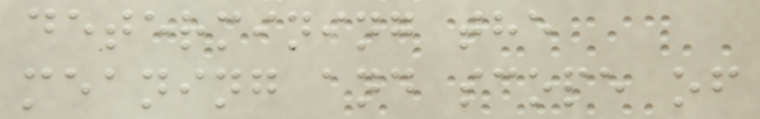determining the
meaning and scope of
